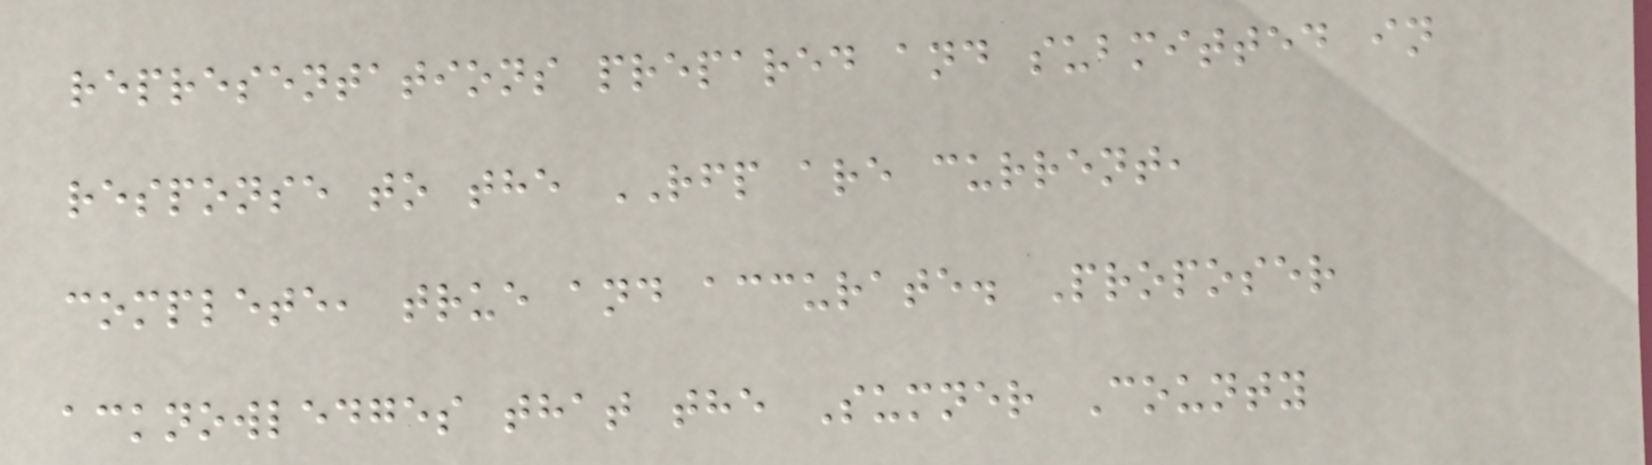representations prepared and submitted in
response to the RFP are current,
complete, true and accurate. Proposer
acknowledges that the Sumner County
